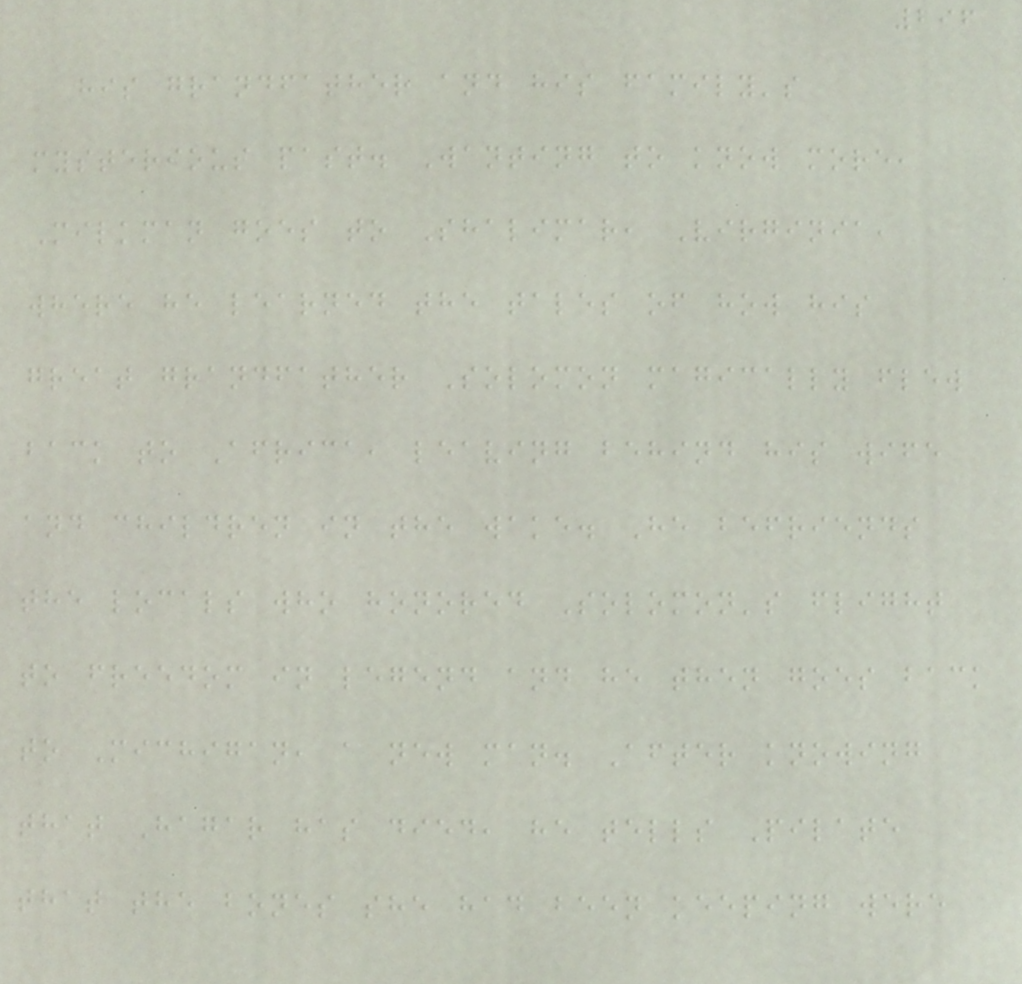296
his grandfather and his family's
mysterious past. Wanting to know more,
Milkman goes to Shalimar, Virginia,
where he learned the tales of how his
great grandfather Solomon magically flew
back to Africa, leaving behind his wife
and children in the wake. He befriends
the locals who honored Solomon's flight
to freedom in legend and he then goes back
to Michigan, a new man. After knowing
that Hagar has died, he tells Pilate
that the bones she had been keeping were
